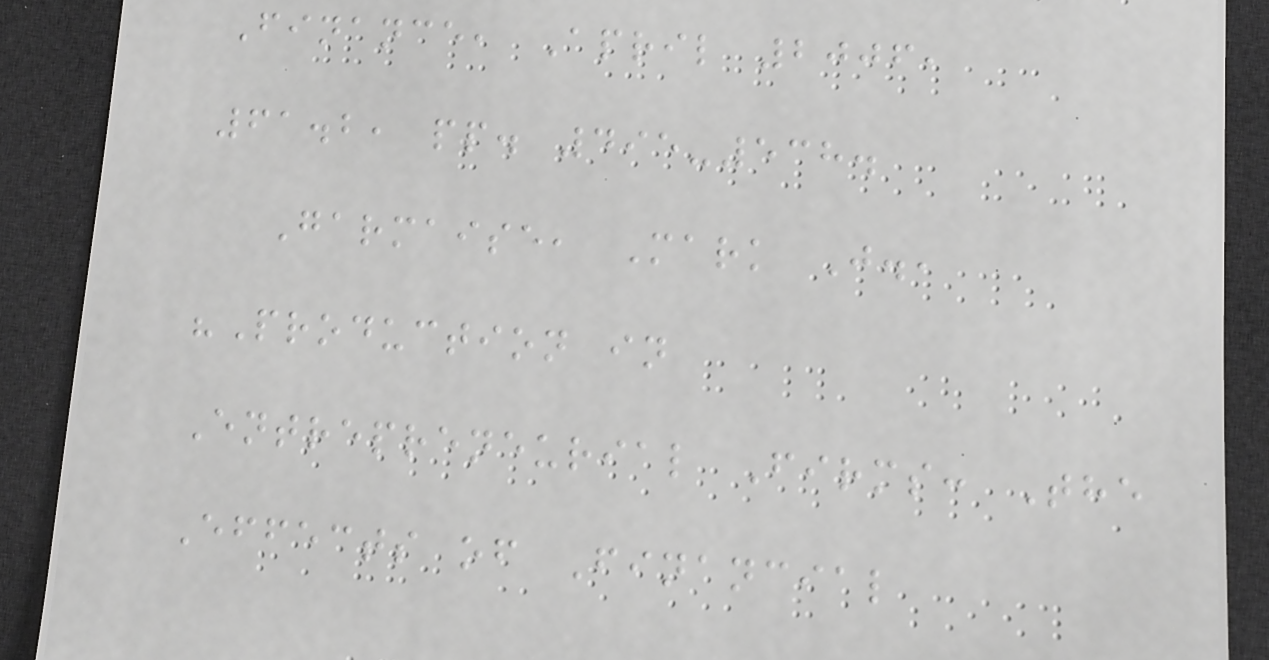Finance, April 2006,
61.2, pp. 495-538.
Garmaise, Mark J.,
"Production in
Entrepreneurial Firms: The
Effects of Financial
